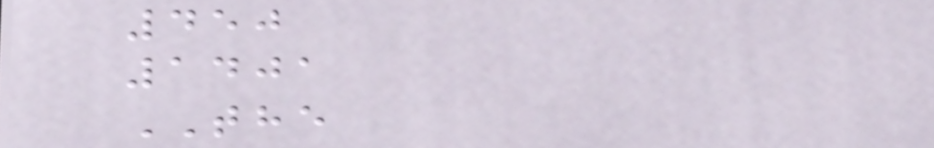450
1401
THE
